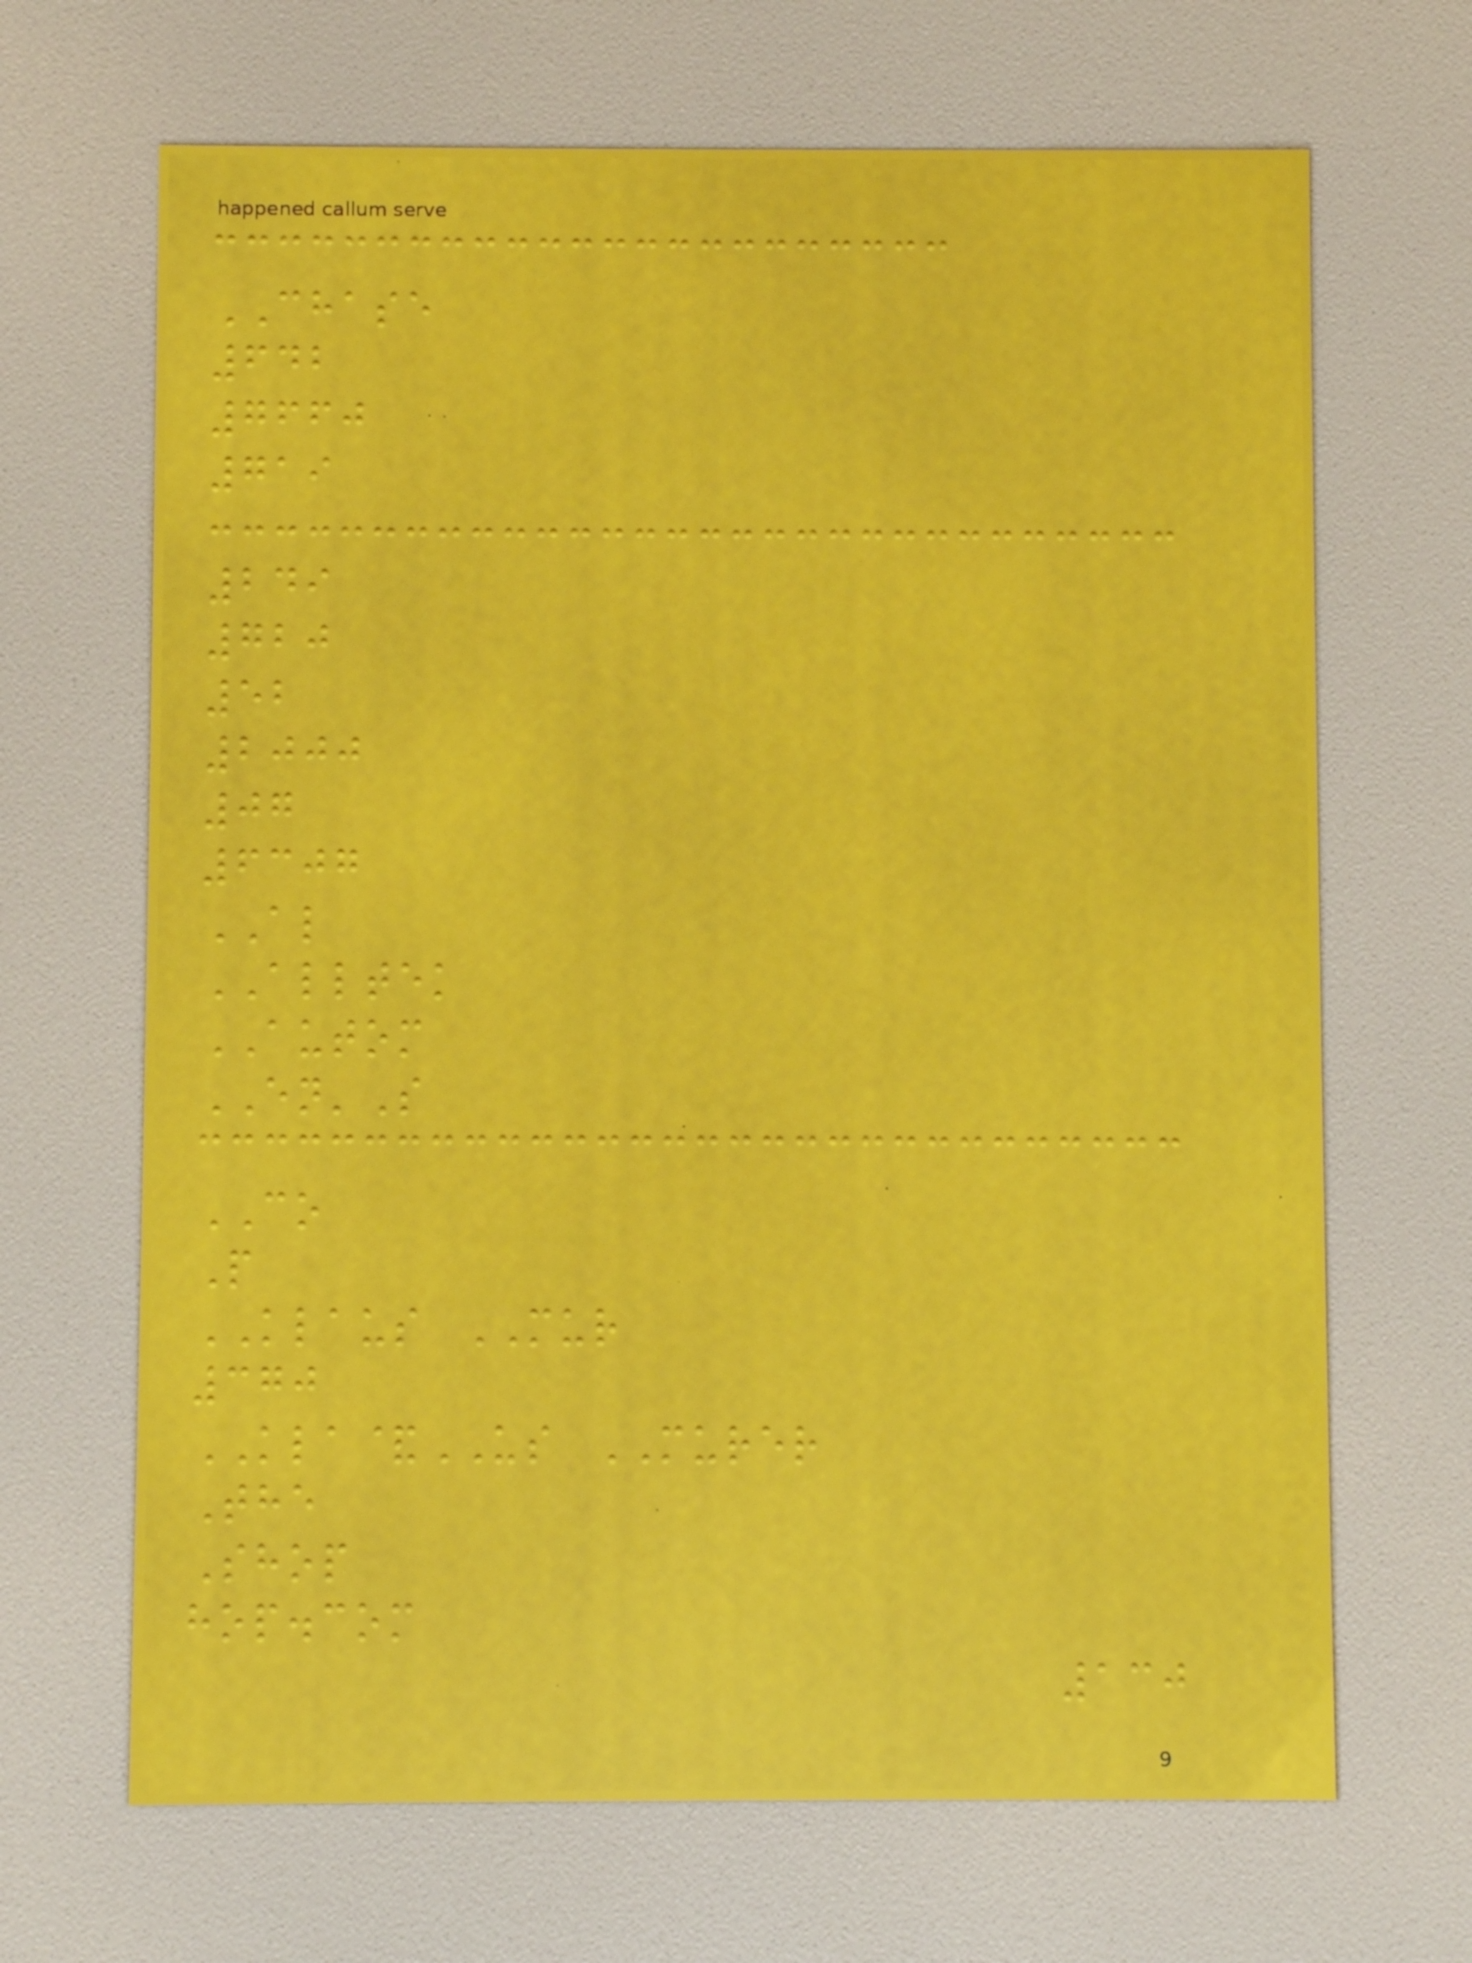CHASE
642
7660
719
249
720
52
2000
07
6307
AL
ALLTEK
AUTOM
EN'S
CO
P
KLAUS MUR
370
KLA&US MURER
The
Shop
hop.com
130
